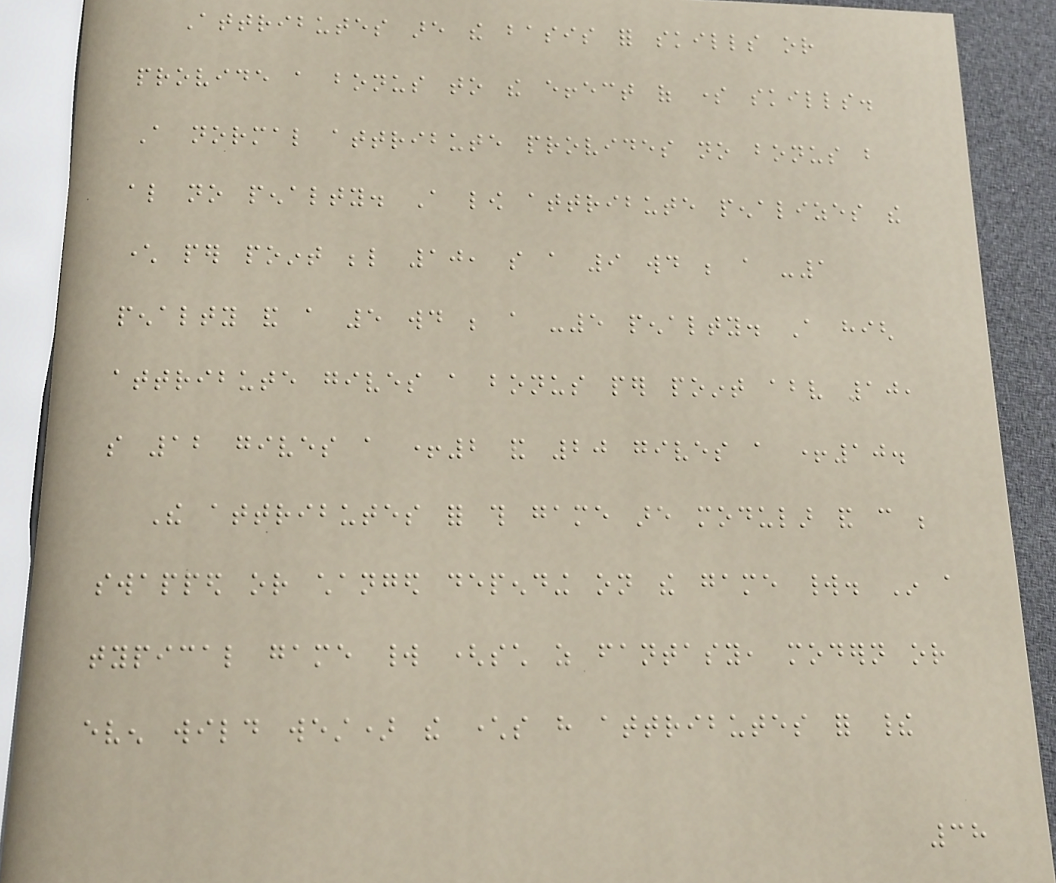Attributes are the basis for skills or
provide a bonus to the effect of some skills.
A normal attribute provides no bonus but
also no penalty. A low attribute penalizes the
character per point below 10, so a 9 would be a -1
penalty and a 5 would be a -5 penalty. A high
attribute gives a bonus per point above 10,
so 12 gives a +2 and 20 gives a +10.
The attributes for this game are modular and can be
swapped or changed depending on the game world. In a
typical game world (such as fantasy, modern or
even wild west) the characters have attributes for their
38
